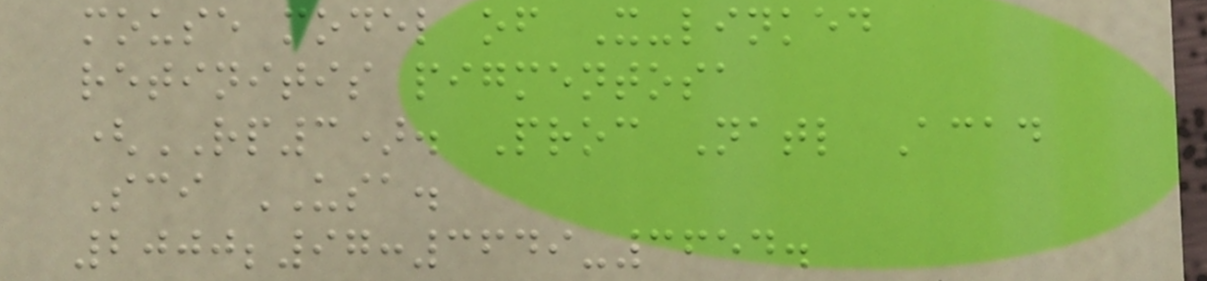mouse model of X-linked
retinitis pigmentosa
(RP3). Proc Natl Acad
Sci USA.
2000;97:3649-3654.
